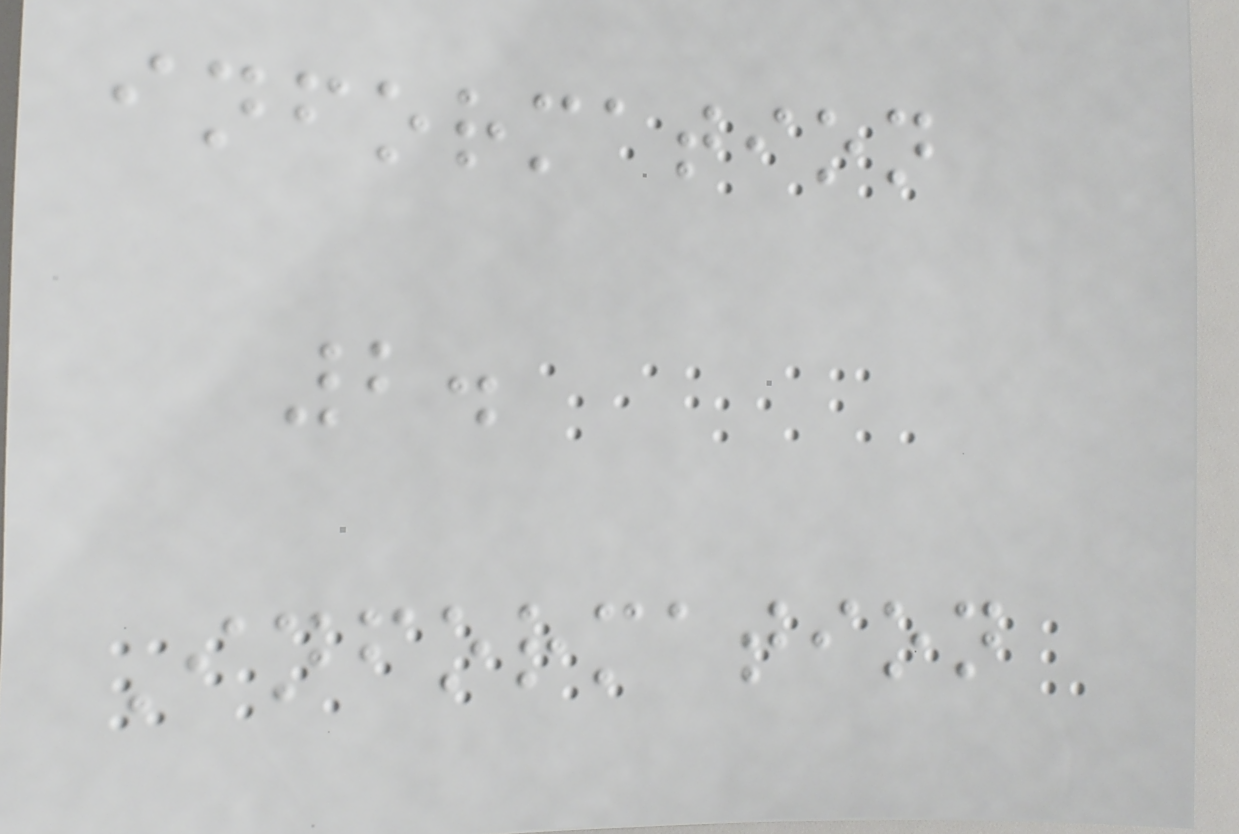information
2.
Information
